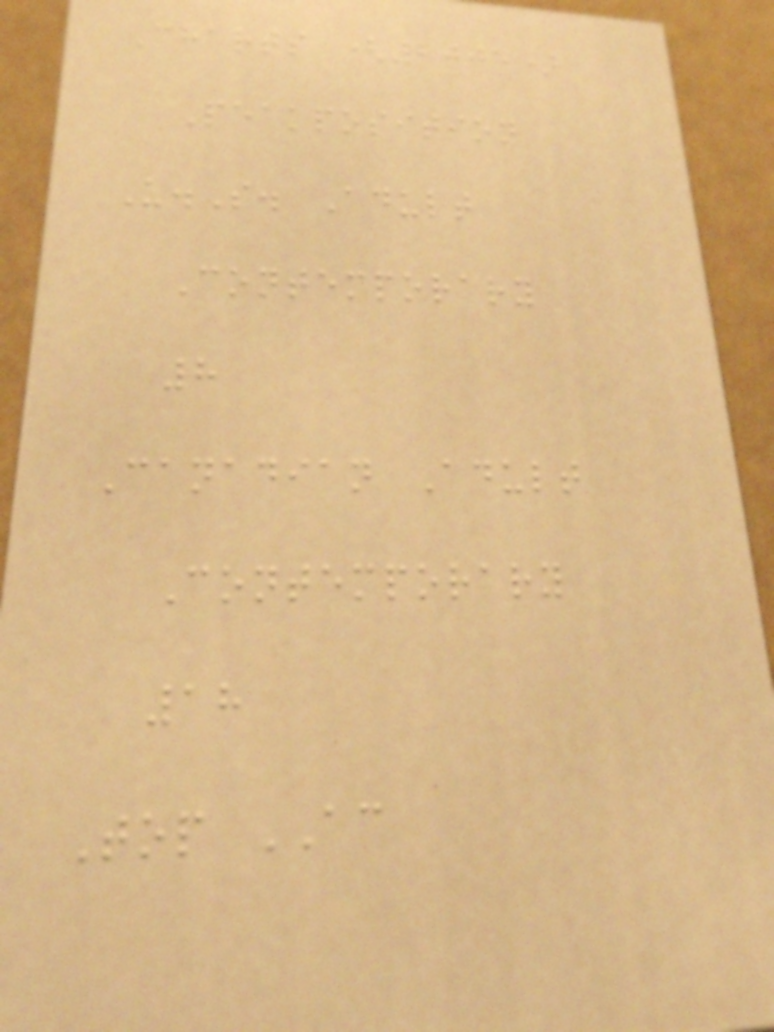Charts (2005)
Peakposition
U.S. Adult
Contemporary
8
Canadian Adult
Contemporary
18
Top AC
